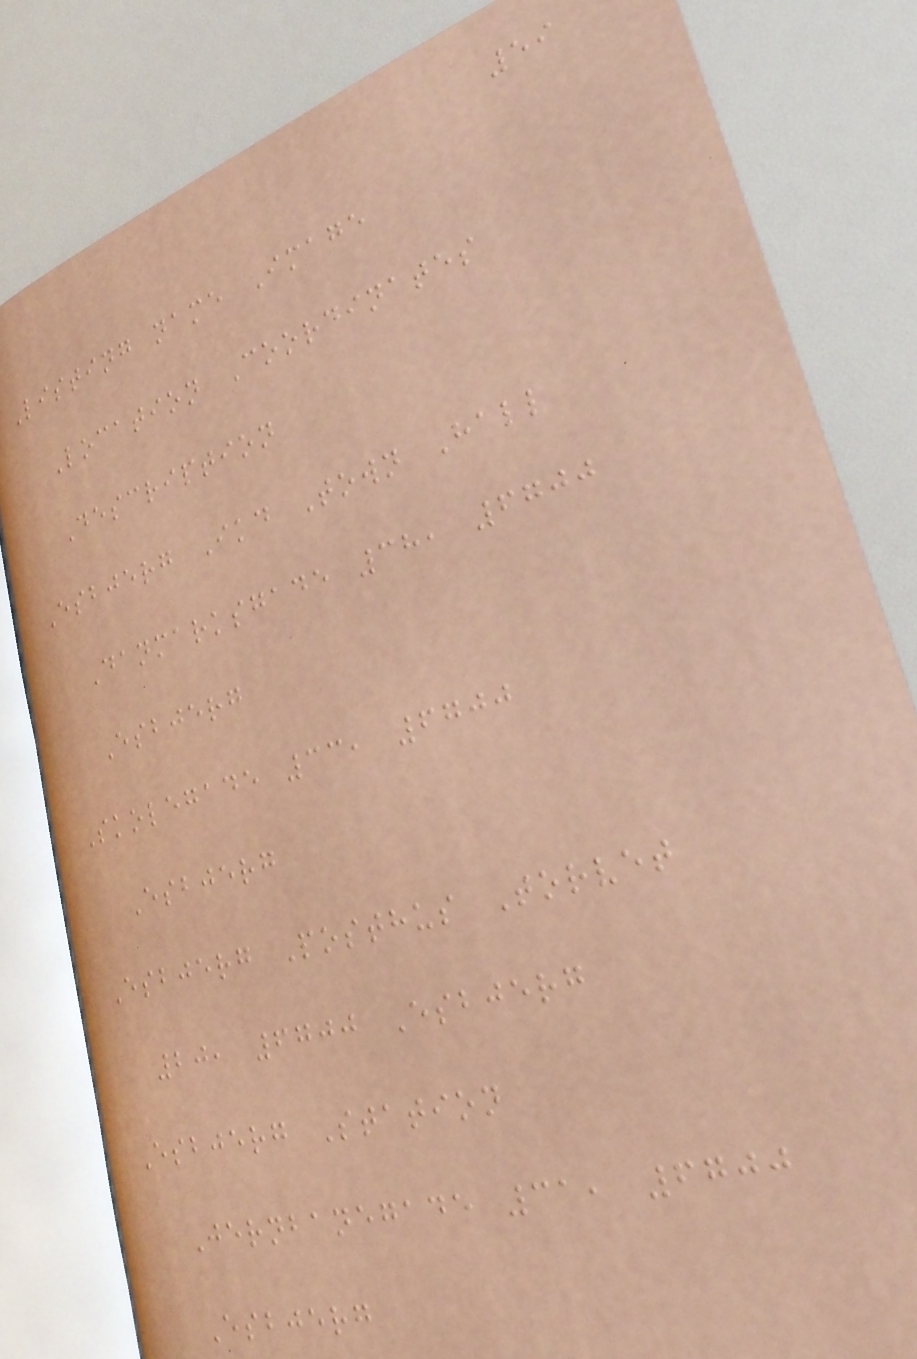59
Listing name Image
Location Coordinates
Description
Esbjerg Ikd Town Hall
Danmarksgade 38, 6700
Esbjerg
Skolegade 33, 6700
Esbjerg
Esbjerg Posthus Torvet
20, 6700 Esbjerg
Esbjerg Station
Jernbanegade 31, 6700
Esbjerg
